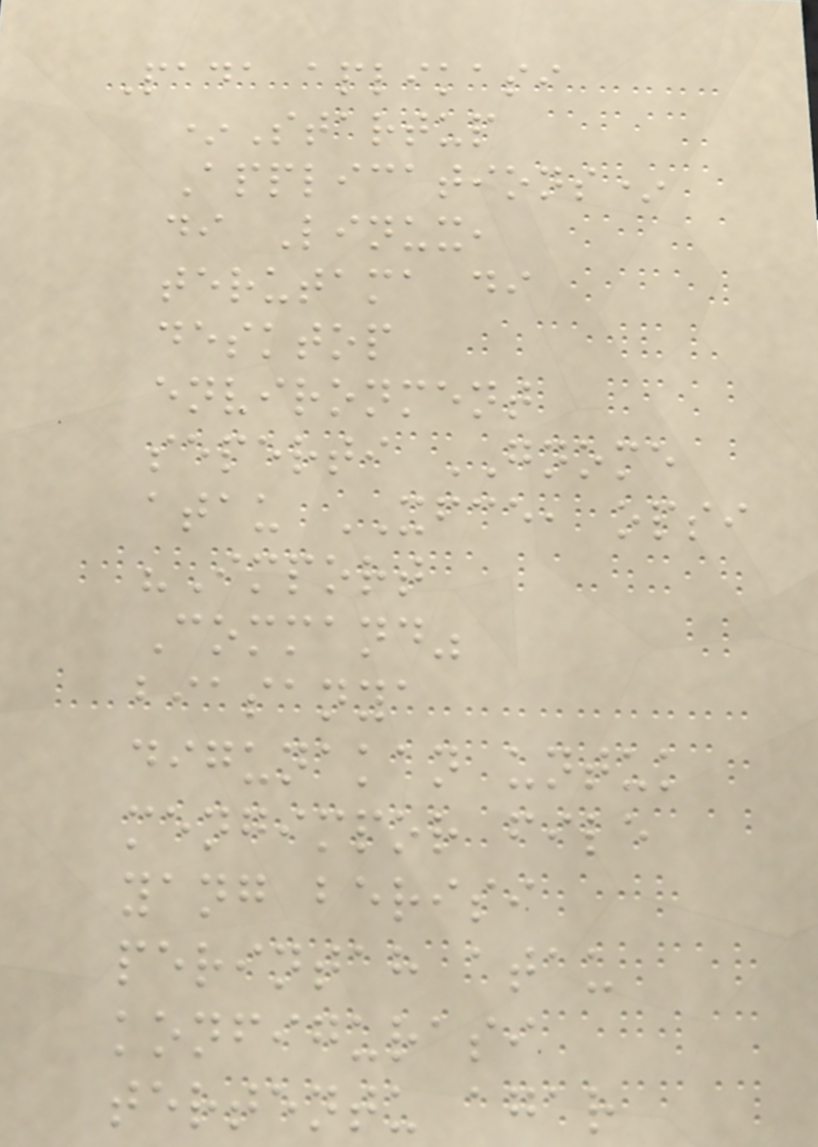Pada aplikasi
*Startup
Applications*
di Linux,
terutama di
desktop
environment
seperti GNOME
atau XFCE, opsi
"Import
Command"
biasanya
digunakan untuk
mengimpor file
yang berisi
perintah atau
konfigurasi
tertentu agar
